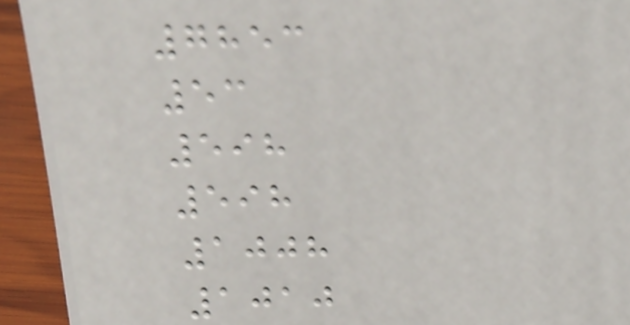7853
53
598
598
1008
1010
